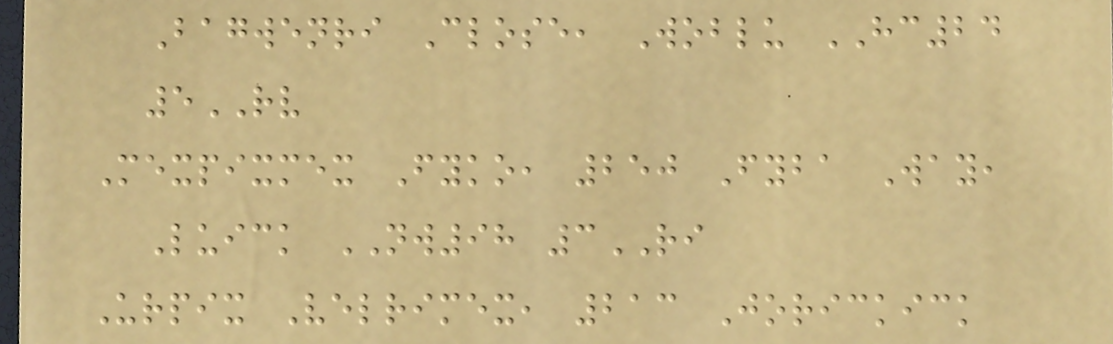Bagwenri Close, Woblu HC24
5RV
Mexpixmex Fyko, 250 Fyba Way,
Luick NW98 3RI
Urpix Velrimex, 213 Jorickick
